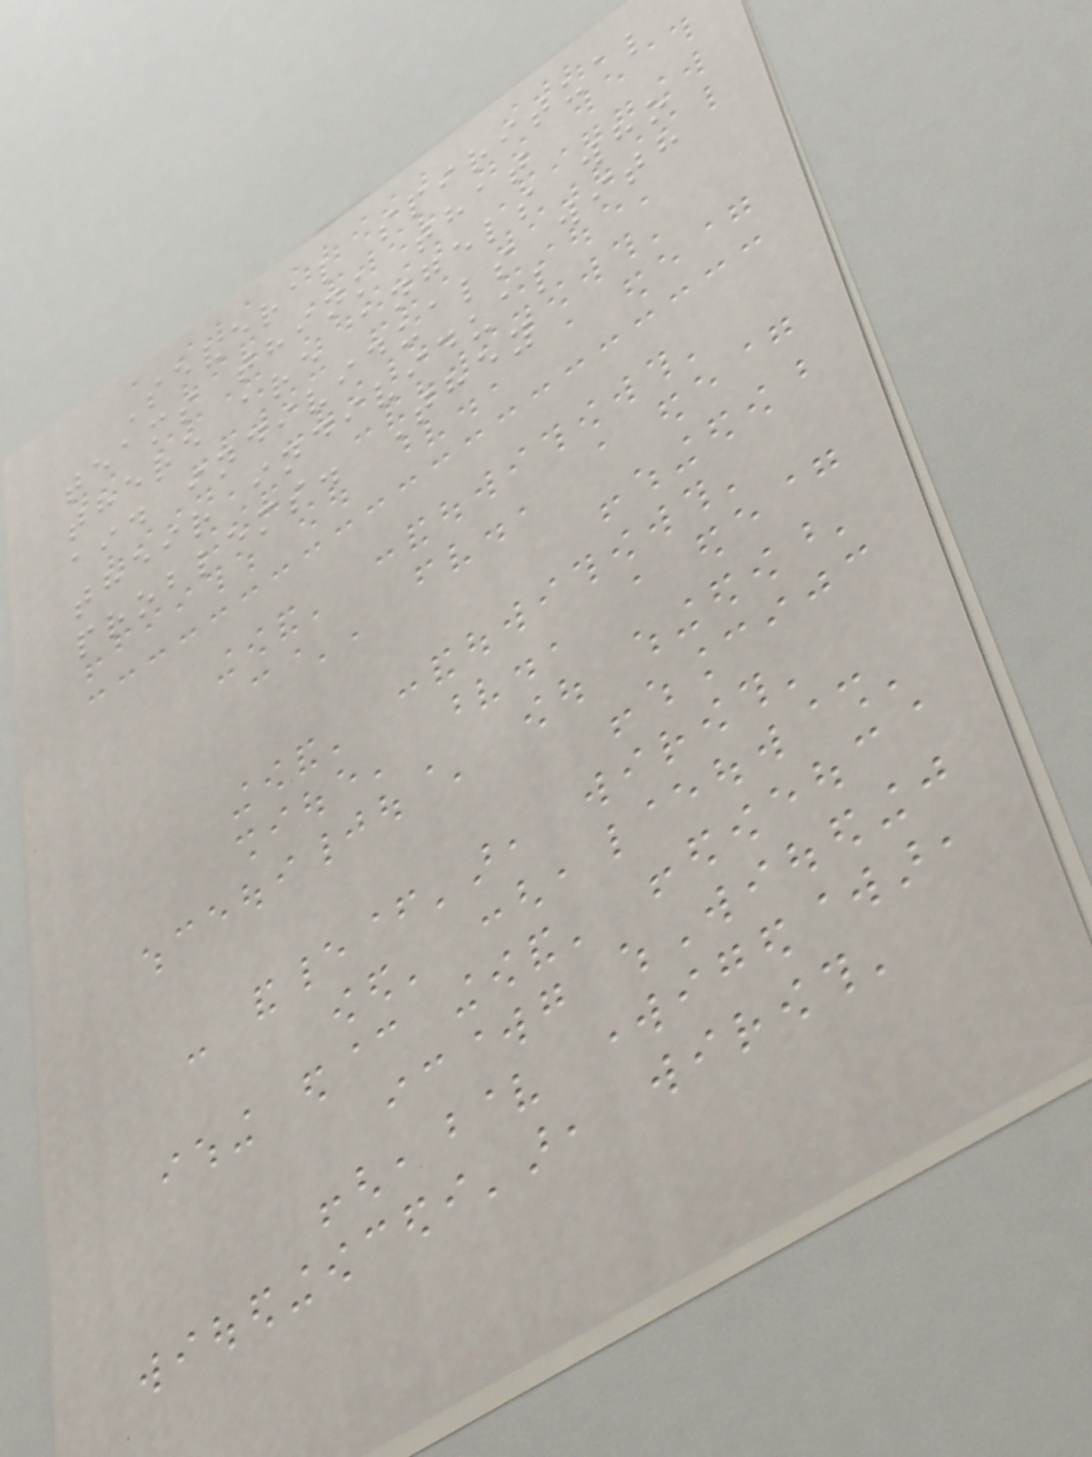Several spiritual
teams think that
there are angels who
aid individuals with
their individual
problems. They
